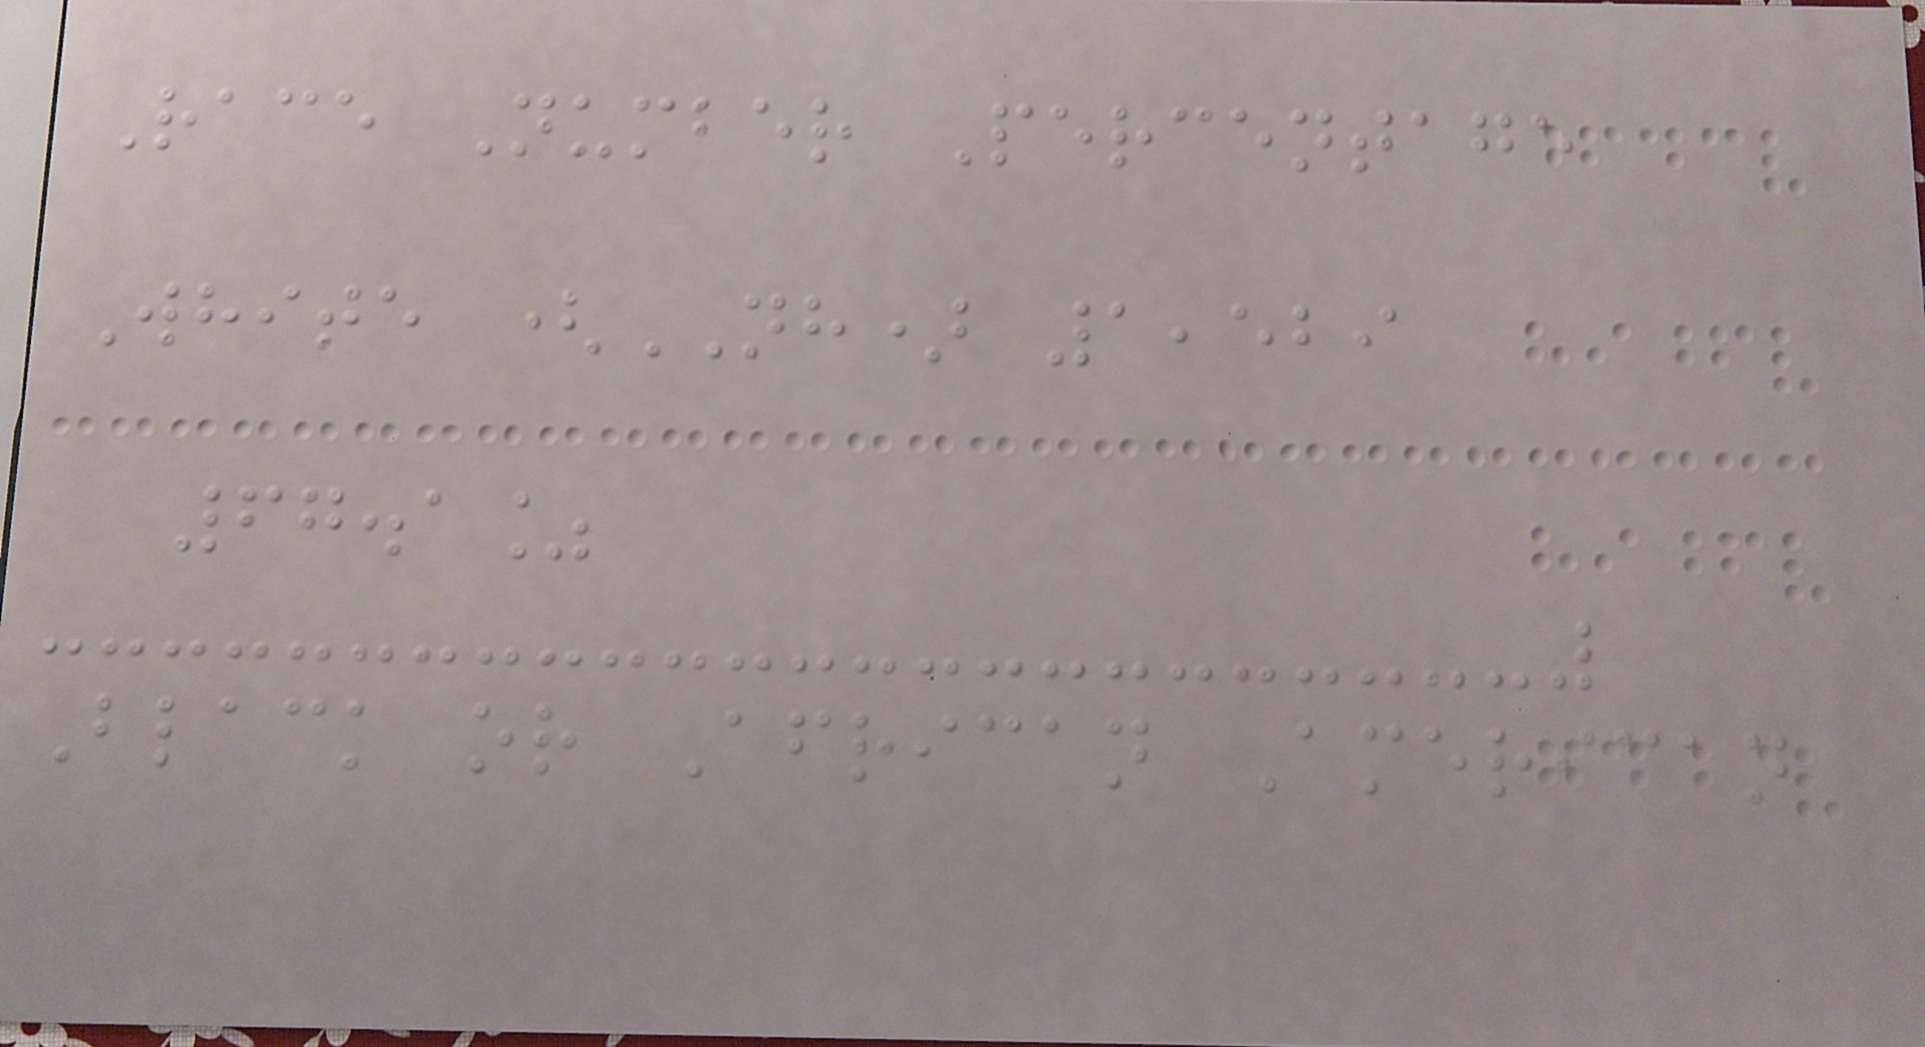Race Number Percentage
White (NH) 1,529
67.1%
Black or African American
